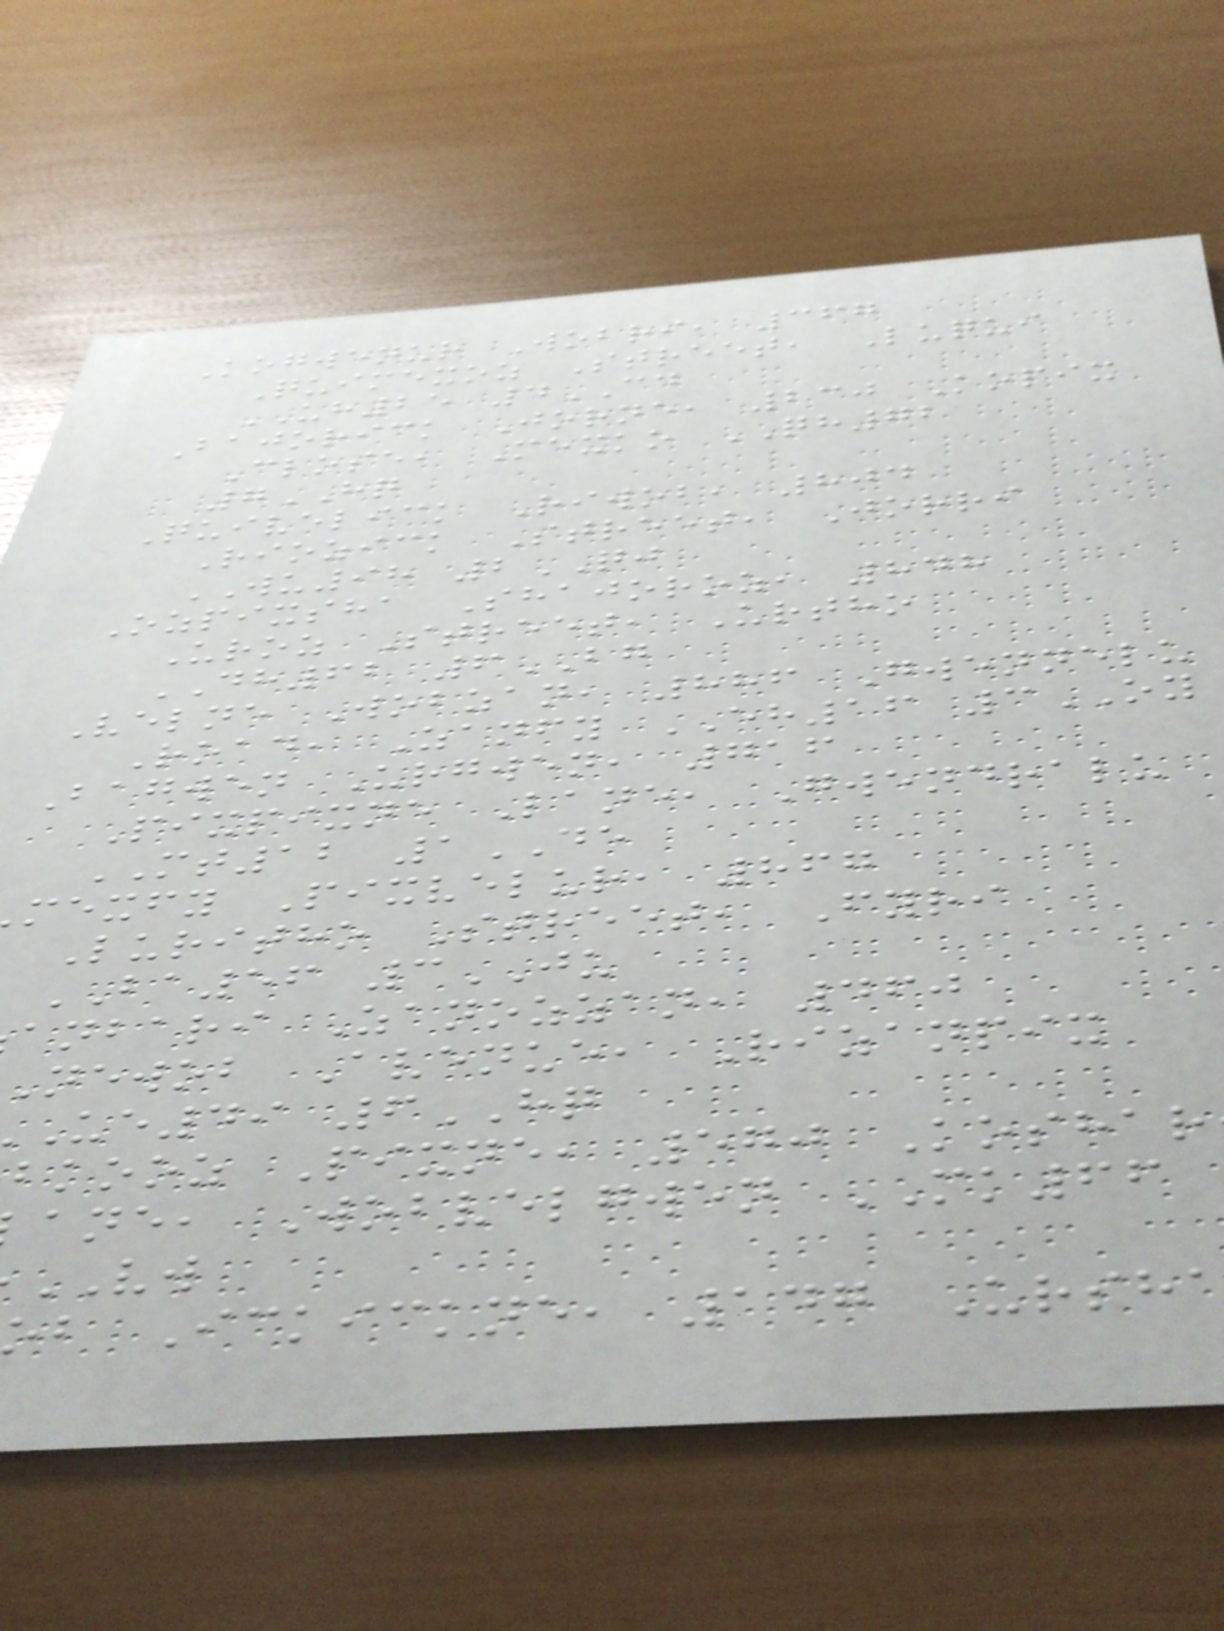Kogwenur Wobri, 367
Quimexoz Street, Luqui
UH25 4CD
Bajorick Jorne, 230 Kopix
Close, Mexko QH72
7HQ
Quivelick Riwob, 804
Riozick Street, Jorri
WU98 2QJ
Ozpixsha Shajoroz, 848
Uroz Street, Urtho
DH62 6BG
Velne Wobzan, 886 Gwennelu
Road, Zanfy EH16 3OY
Bagwen Urgwen, 716
Pixpixne Lane, Gwendralu
MT12 1DE
mexfy Pixvelur, 867
Luritho Street, Fyri
BA56 3JU
anbari Zanozzan, 460
newob Avenue, Rizanpix
ue49 6HQ
bkooz Pixne, 570 Koshar
ane, Wobvelgwen MK66
VW
b Ickickne, 147 Ursh
